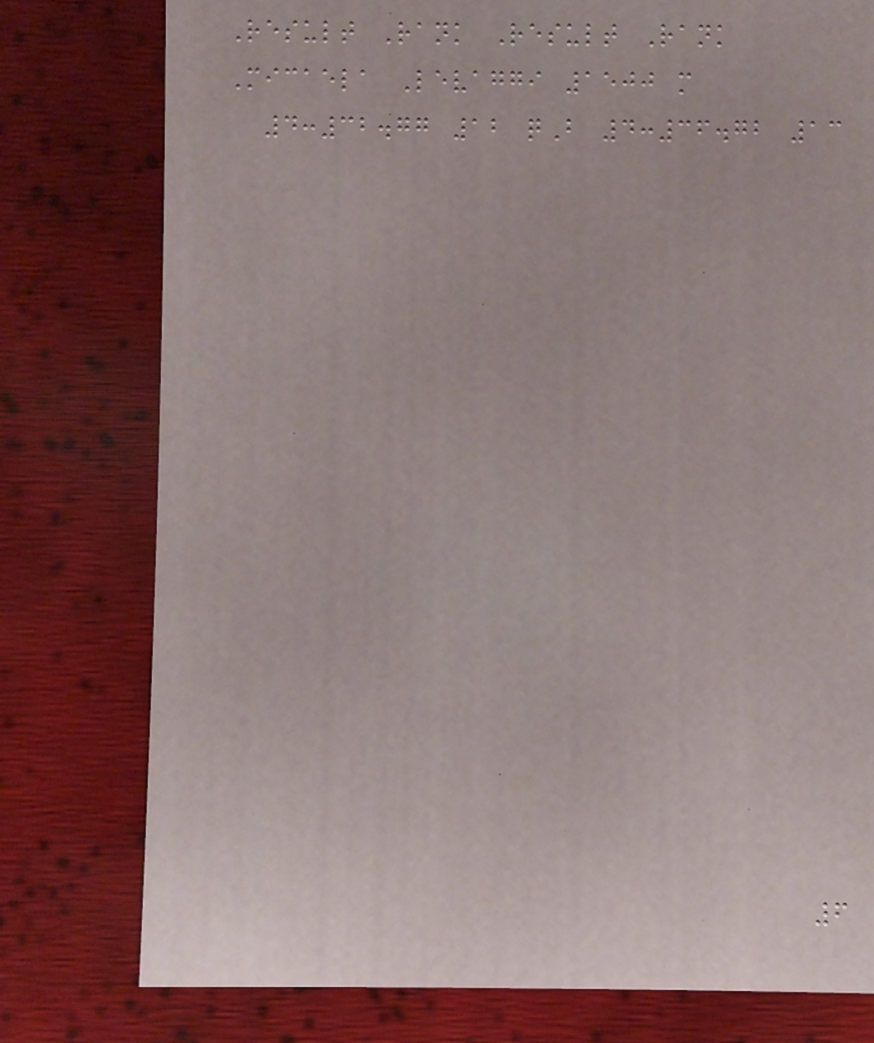Result Rank Result Rank
Micaela Levaggi 1500 m
4:32.77 12 qB 4:36.72 13
6
